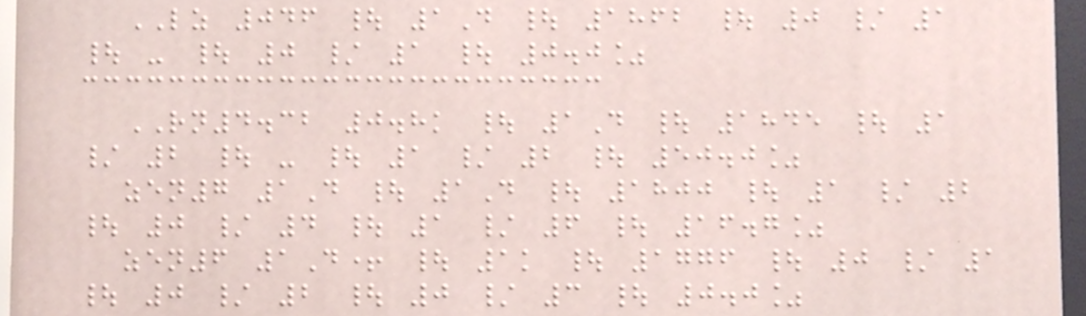LZ 046 | 1D | 1862 | 0 / 1
| - | 0 / 1 | 0.0%
RN4.32 0.8k | 1D | 1845 | 1
/ 2 | - | 1 / 2 | 50.0%
zen7 1D | 1D | 1800 | 1 / 2
| 0 / 4 | 1 / 6 | 16.7%
zen6 1D+ | 1k | 1776 | 0 / 1
| 0 / 2 | 0 / 3 | 0.0%
